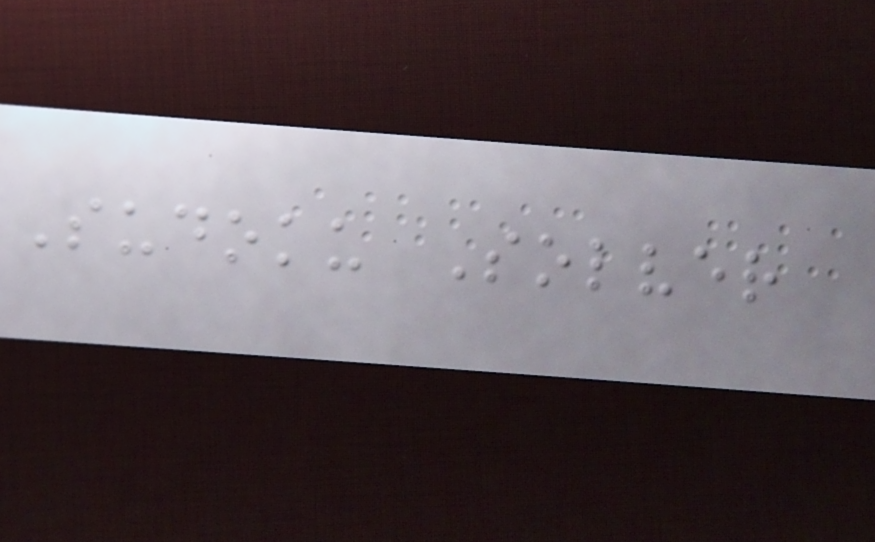Sudoku Solver
